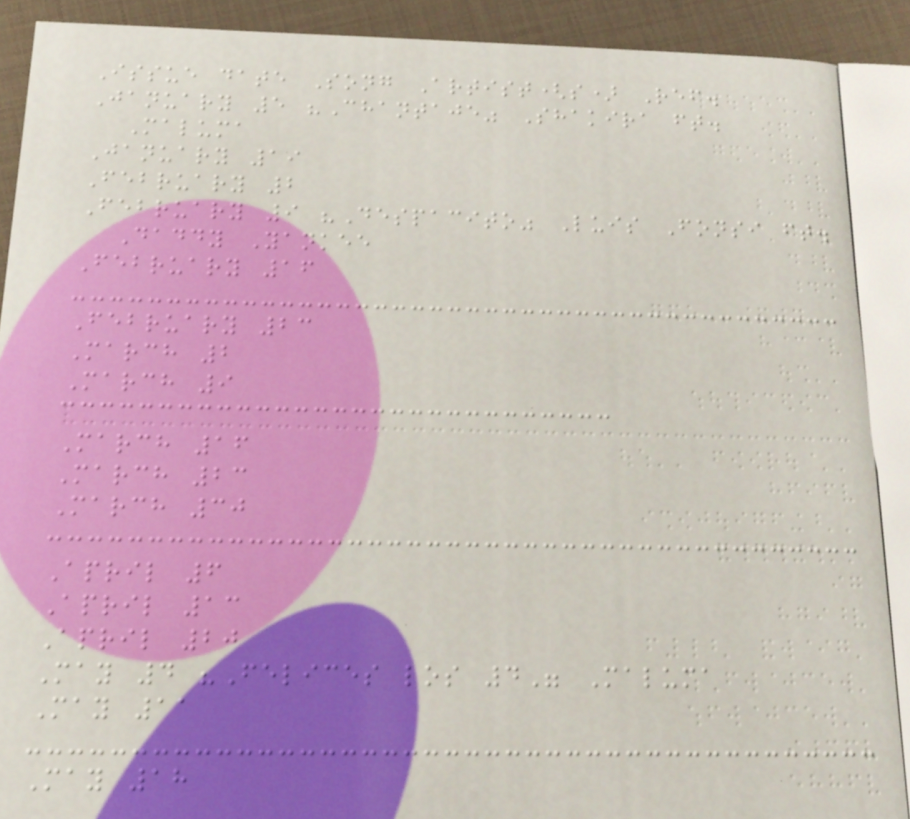Issue date Song Artist(s) Ref.
January 5 "Chantaje" Shakira ft.
Maluma
January 19
February 2
February 9 "Despacito" Luis Fonsi ft.
Daddy Yankee
February 16
February 23
March 2
March 9
March 16
March 23
March 30
April 6
April 13
April 20
May 4 "Felices los 4" Maluma
May 11
May 18
